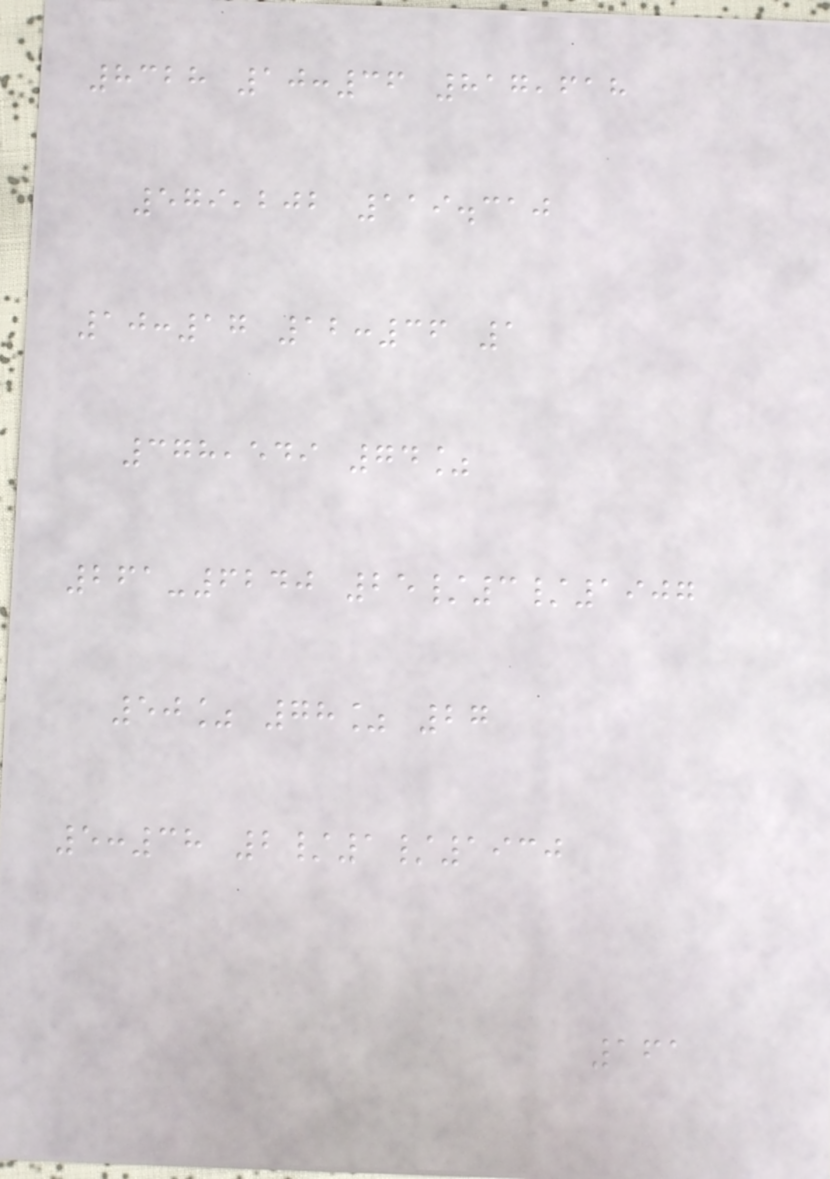8328 10:36 817,618
579,202 119.310
10:17 12:36 1
378,549 74%
261-6240 25/3/1907
50% 78% 27
5:38 2/1/1930
161
